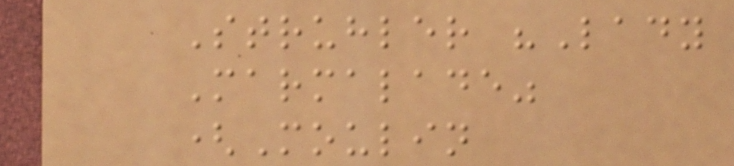Struhler "Lady
Marmalade"
(Moulin
